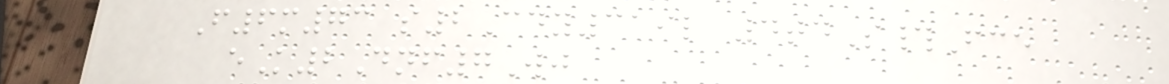F6m73 s2Cdy319l 4tdS#Fce
eK2Dnf7Wj
